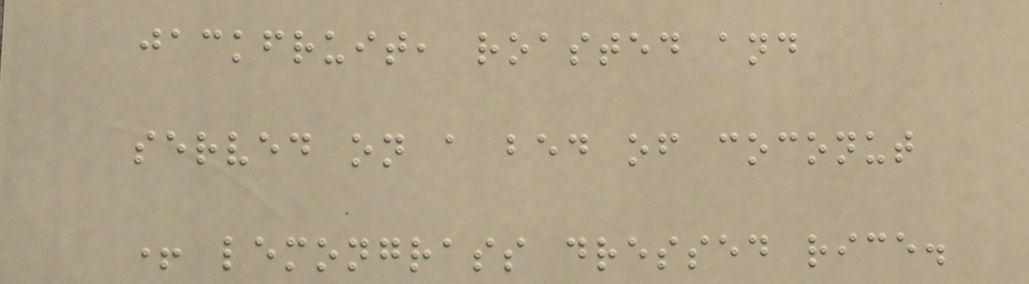jackfruit, roasted and
served on a bed of coconut
+ lemongrass dressed rice.
